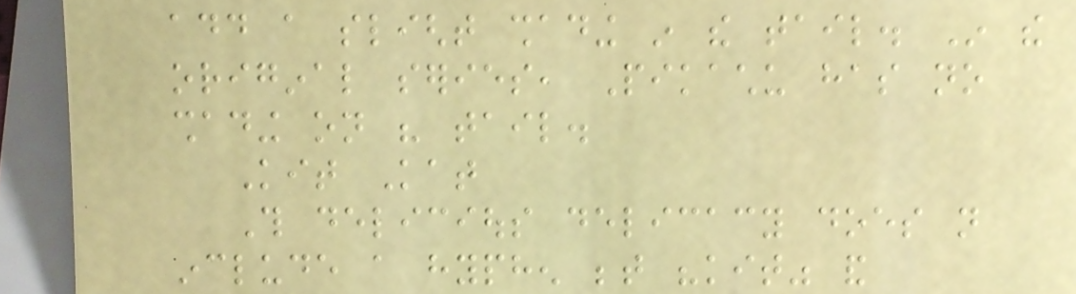add a slight shading in the tail. In the
original series, Pikachu has no
shading on his tail.
Kit Kat
This delicious delicacy does not
include a hyphen between "kit" and
